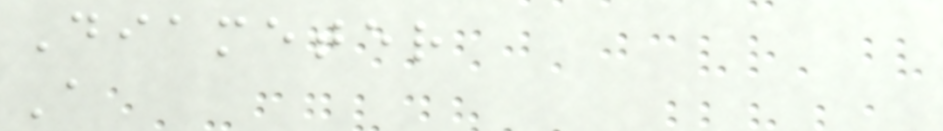Diameter
A
